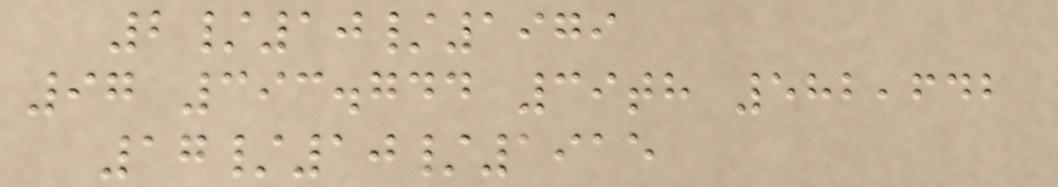2/10/1979
97 393.744 39th 582,642
17/10/1915
